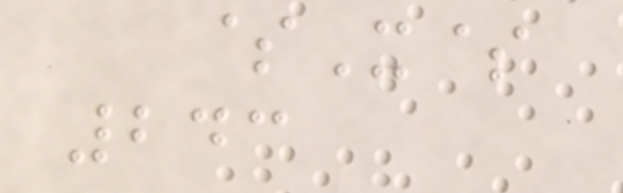$X$
243
